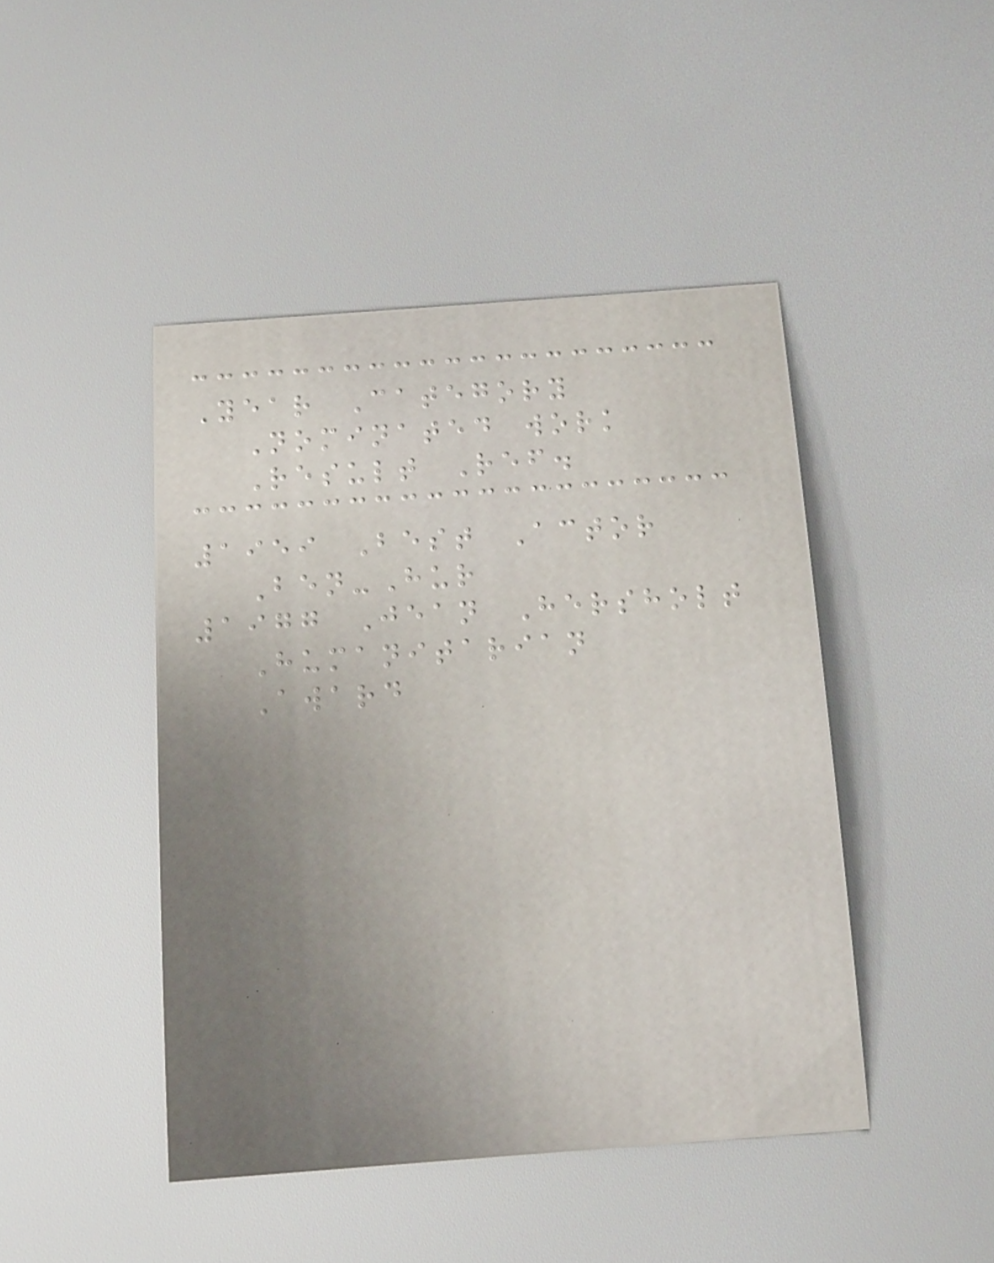Year Category
Nominated work
Result Ref.
1959 Best Actor
Ben-Hur
1977 Jean Hersholt
Humanitarian
Award
